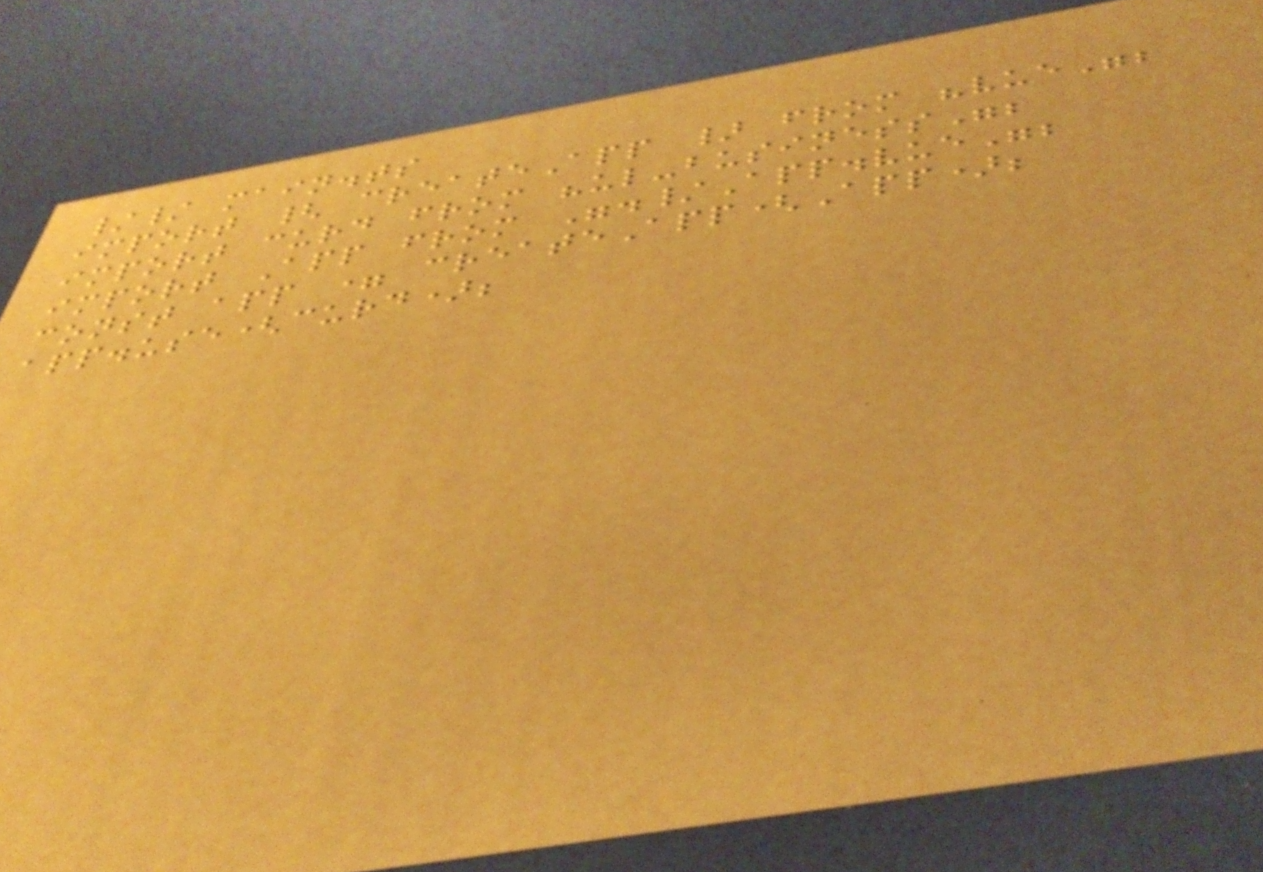// main.ts
import { createApp } from "vue";
import curd from "ul-business";
import App from "./App.vue";
const app = createApp(App);
app.use(curd);
